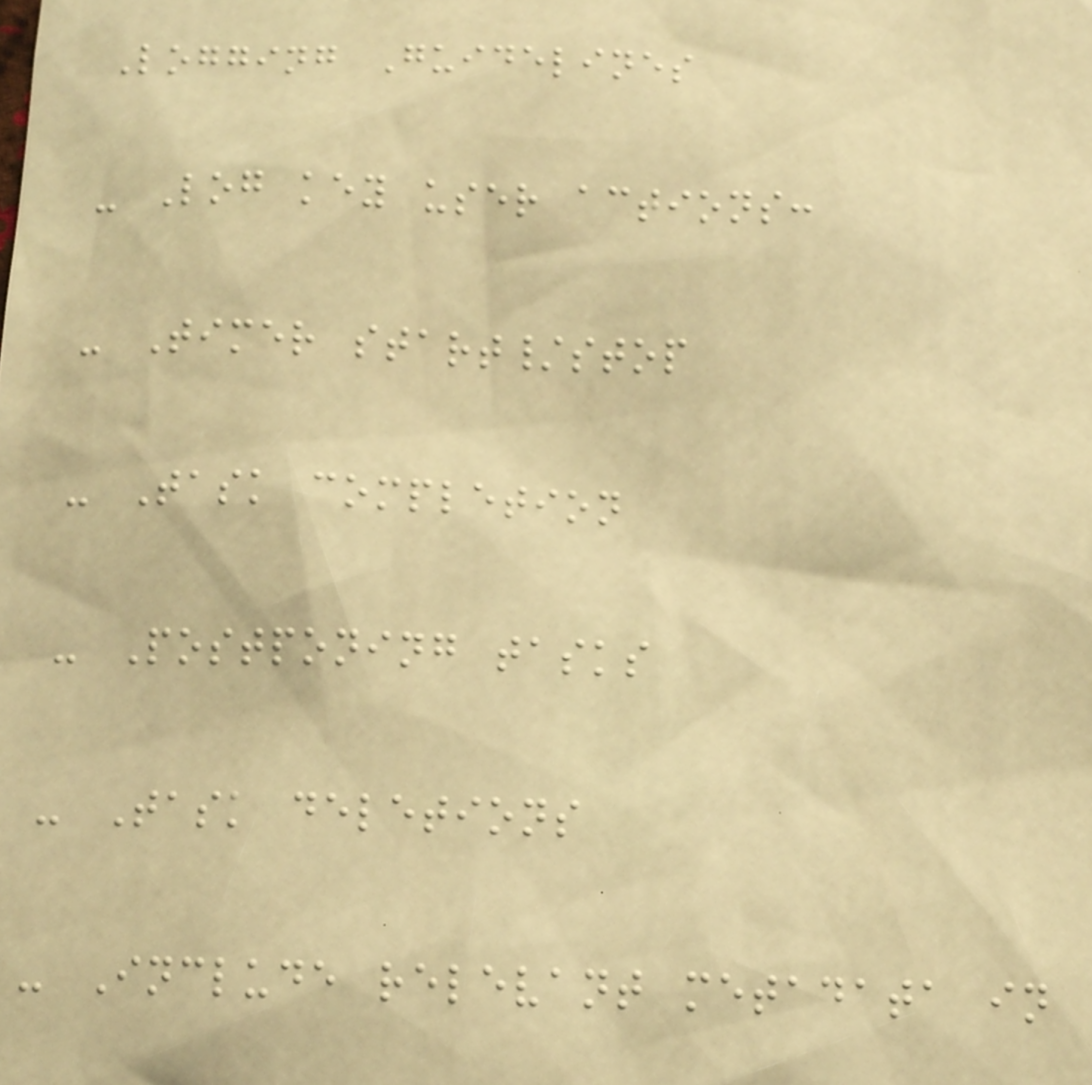Logging Guidelines
- Log key user actions:
- Timer start/stop
- Task completion
- Postponing tasks
- Task deletions
- Include relevant metadata in
